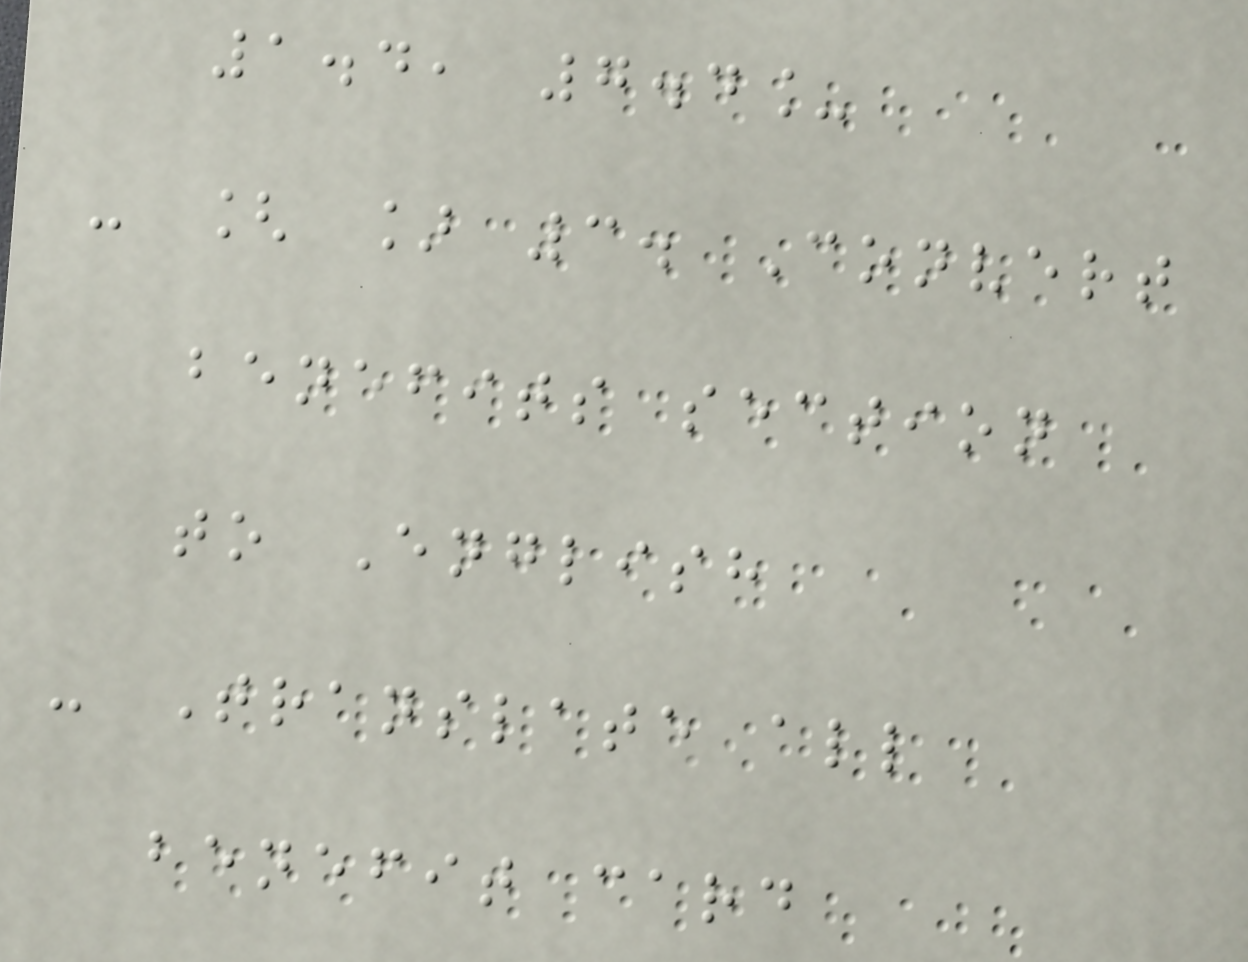1.4, 7.4_
- [ ] 3. Convert
benefits section
to English
- Translate all
benefit card
